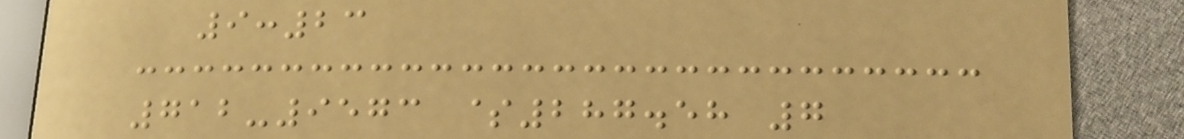9:23
712-9573 $287.58 7
